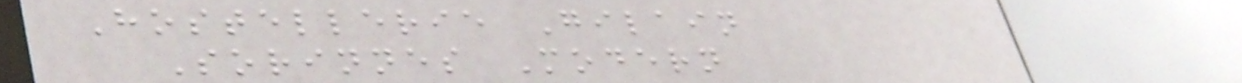Hostellerie Gilain
Sorinnes Modern
